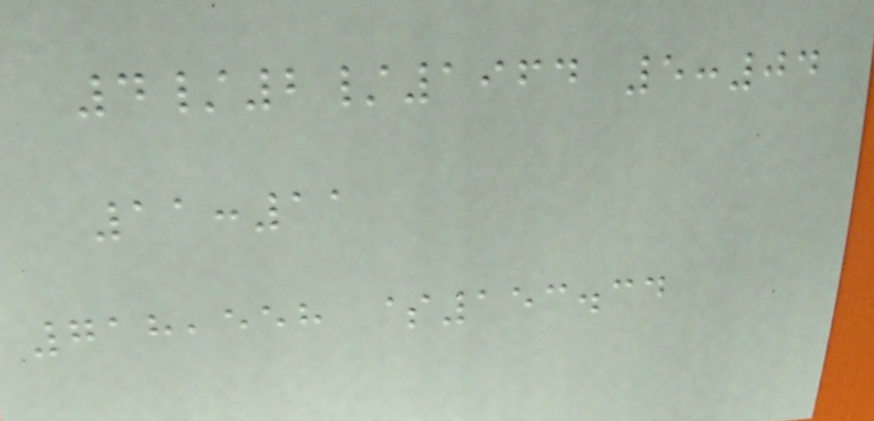4/2/1964 5:04
11:11
718,558 $153.34
